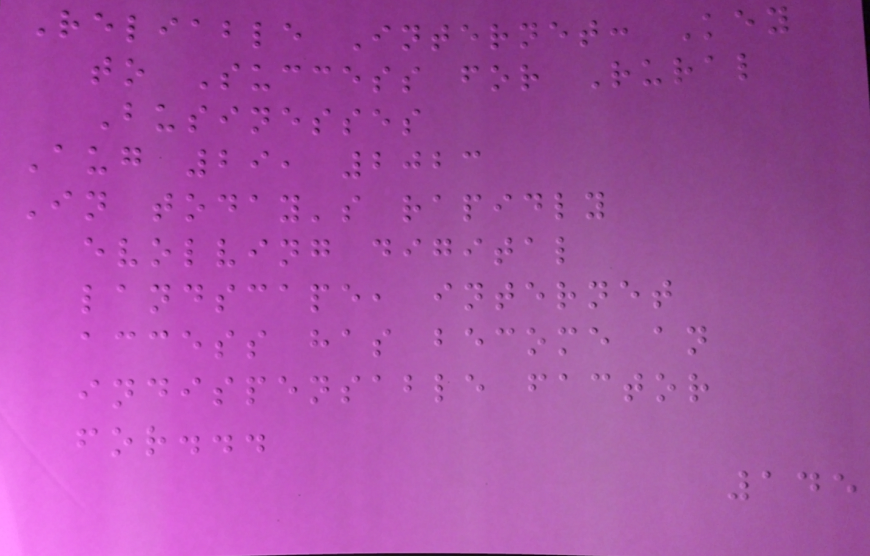Reliable Internet: Key
to Success for Rural
Businesses
Aug 29, 2023
In today's rapidly
evolving digital
landscape, internet
access has become an
indispensable factor
for...
145
